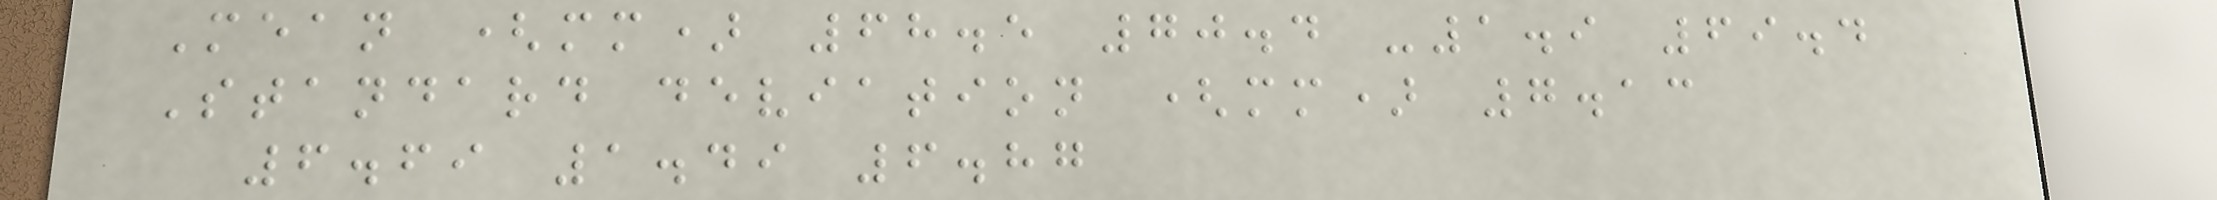Mean (mm) 68.5 70.4 -1.9 69.4
Standard deviation (mm) 7.13
6.69 1.49 6.87
